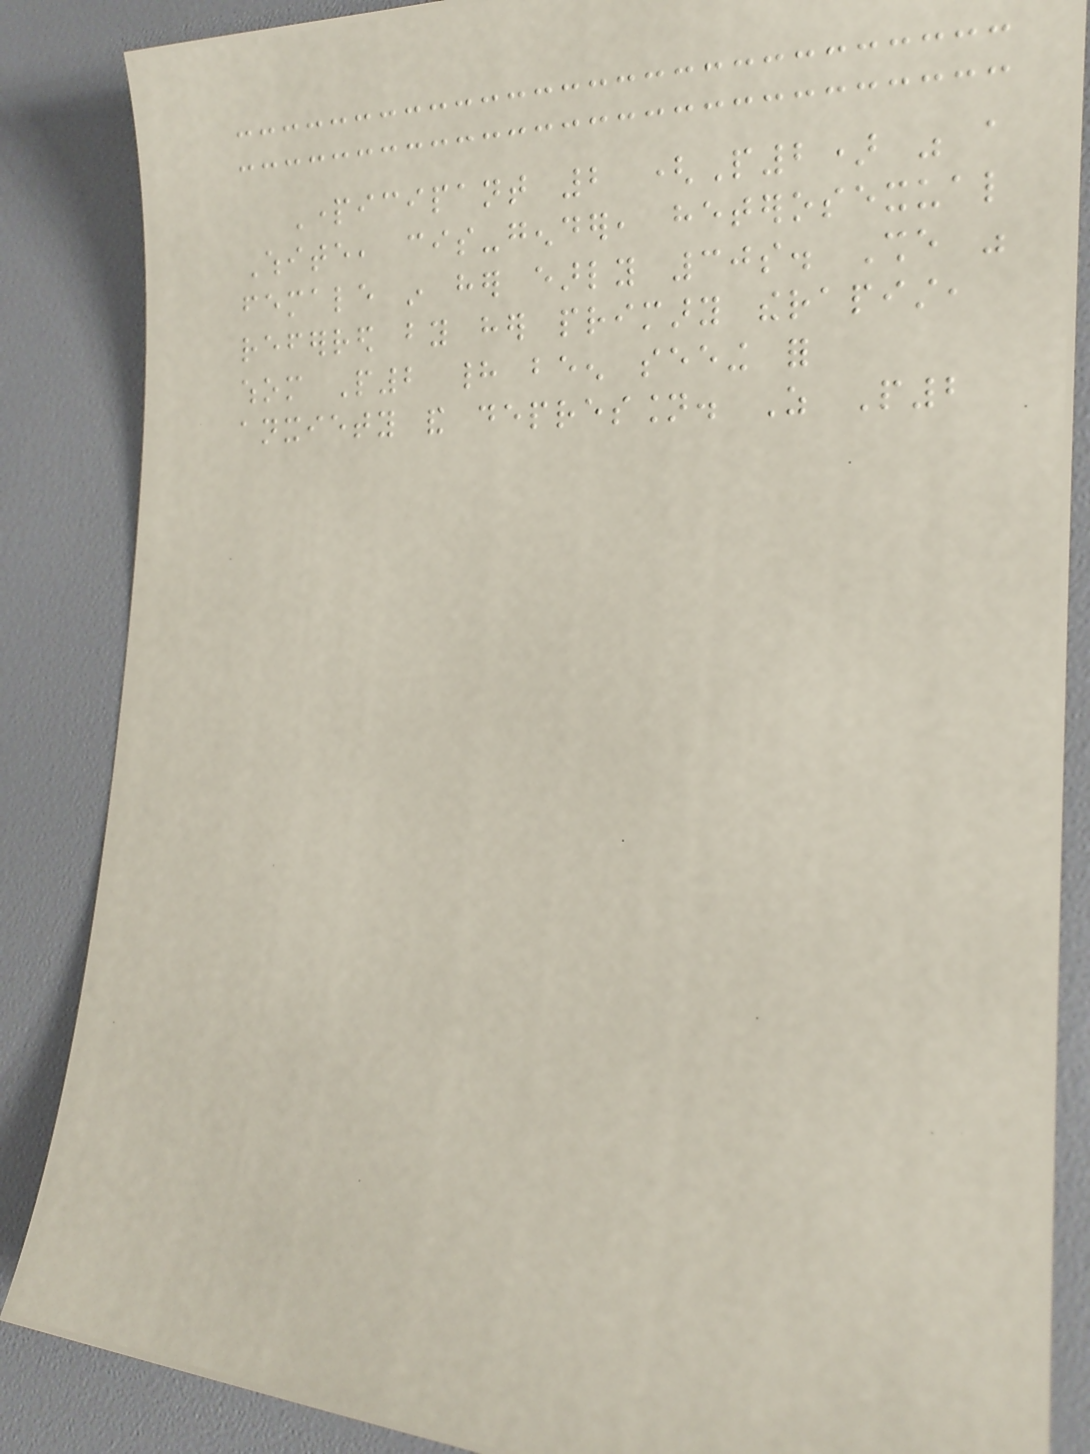Participant 2 (P2) was a
White, cis-gender, heterosexual
female in her early 30s. She was
referred by her primary therapist,
whom P2 had been seeing for
anxiety and depression. As P2
